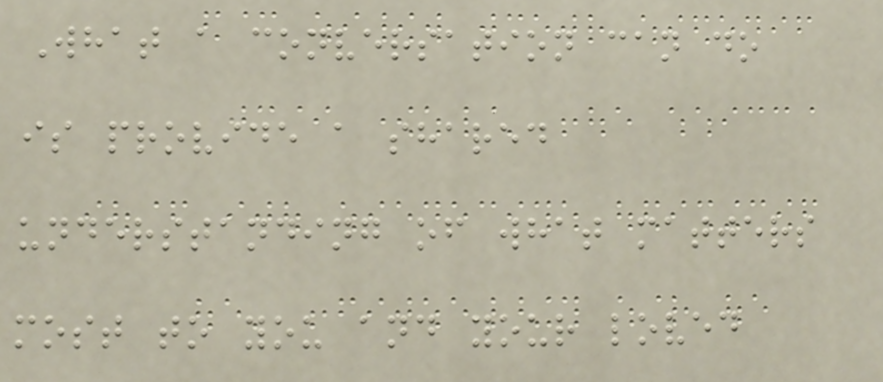What a conversation can do
is provide a shared
understanding of what matters
most to you and your loved
